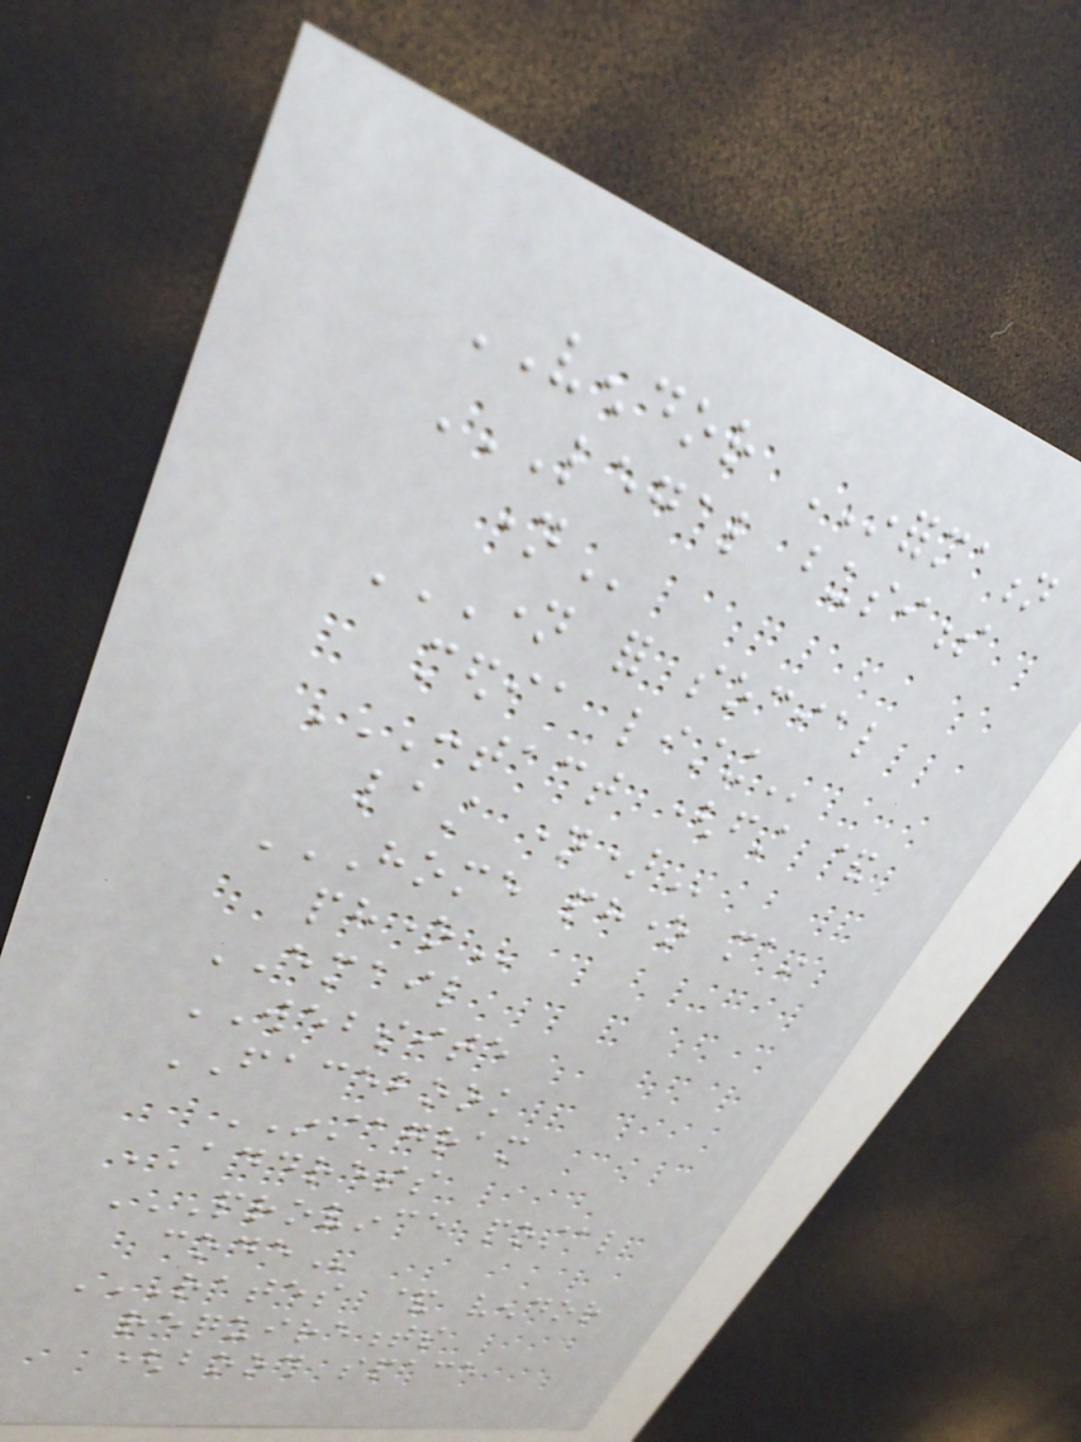VENDOR INFORMATION
LEGAL BUSINESS
NAME
NAME FOR SOCIAL
MEDIA LISTING
CONTACT (FIRST &
LAST NAME)
HOME PHONE MAIN
PHONE
EMAIL
WEBSITE
FACEBOOK
INSTAGRAM
ADDRESS
PROVINCE POSTAL
CODE
RATES & VENDOR
REQUIREMENTS
(BOOTH SPACE
